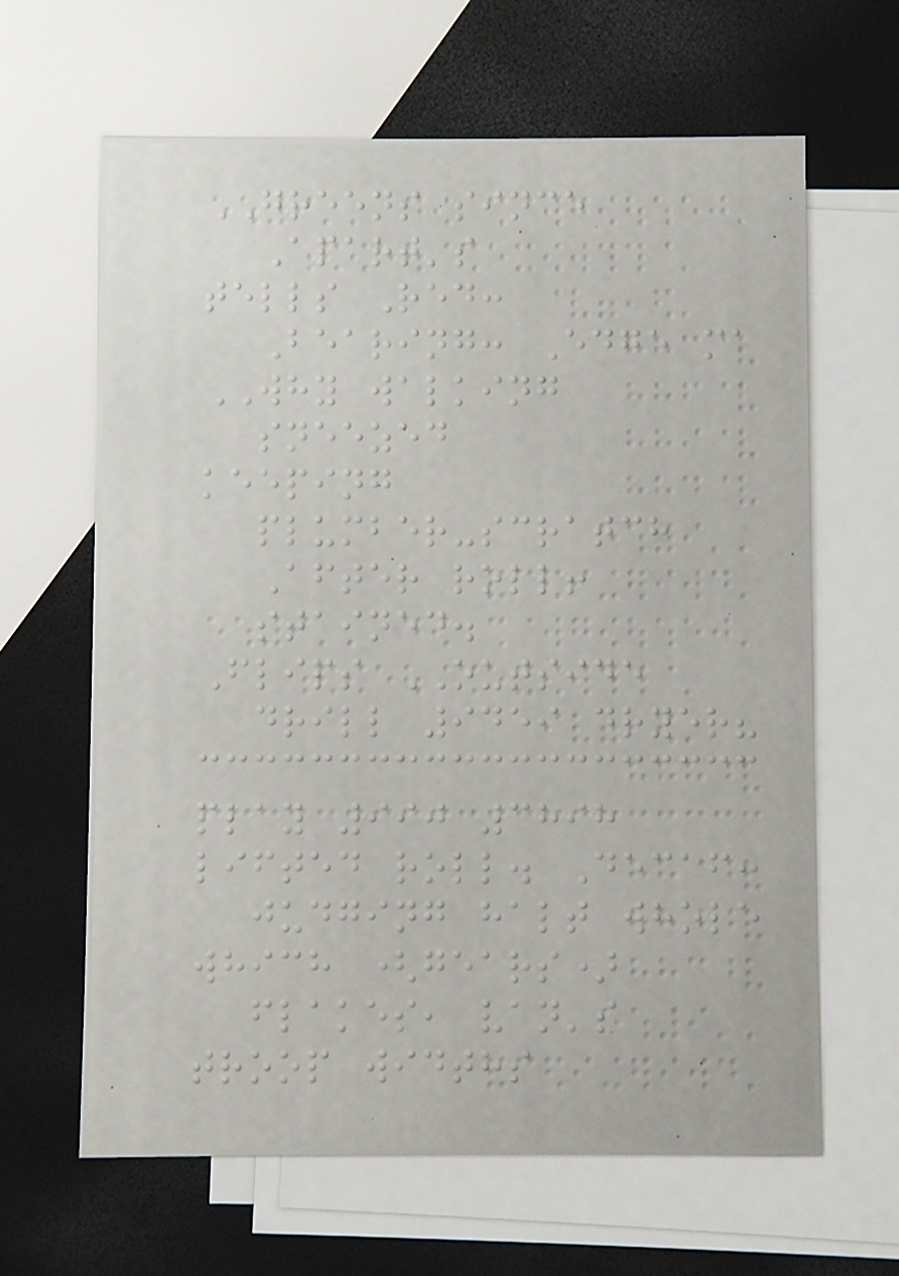GREENS since
Apart's
tells Red:
Bearing: Edge ma
WHY walking
sneezed
keeping
plumber-scratch
After roll!
stained.
Flips OUTSIDE
drill 9459 dryer?
play 990 3898
lifted roll. Decaf:
judging halt whole
which (gears)
flakes, van's
troop widths
